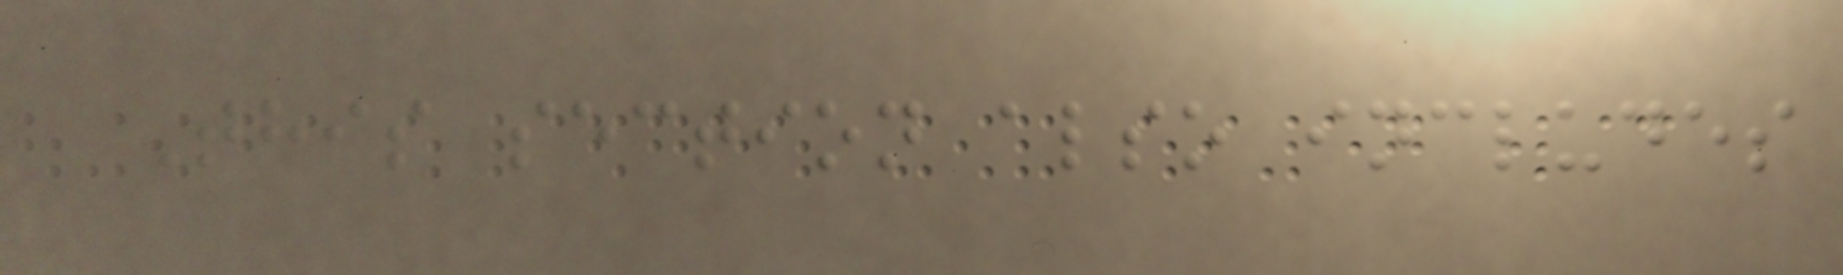This section also includes
